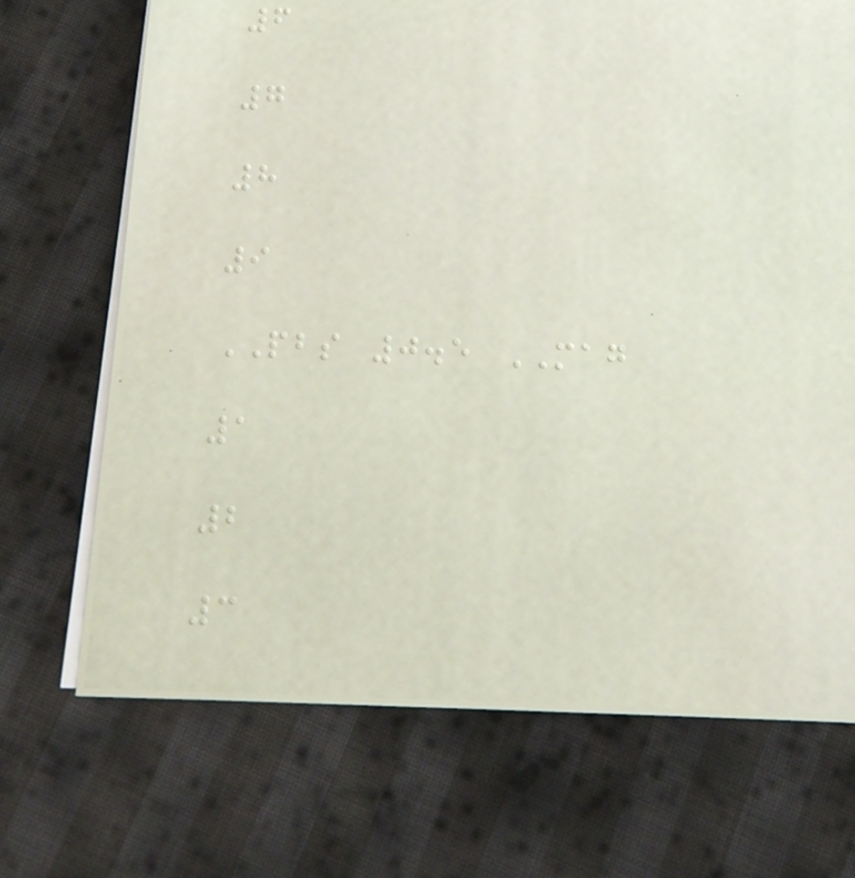6
7
8
9
PBS 0.5 MAG
1
2
3
